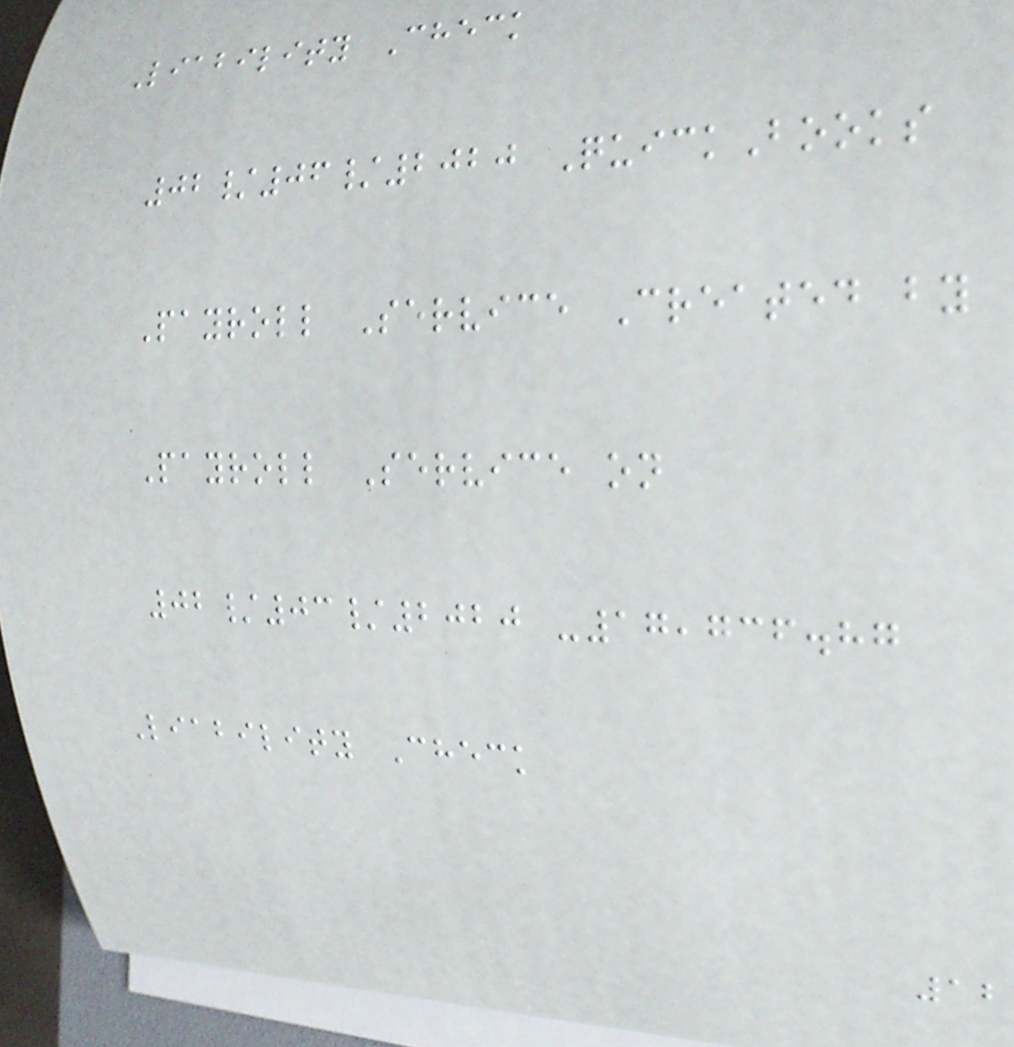Liability Check
02/06/2020 QuickBooks
Payroll Service Created by
Payroll Service on
02/03/2020 -17,736.87
Liability Check
12
